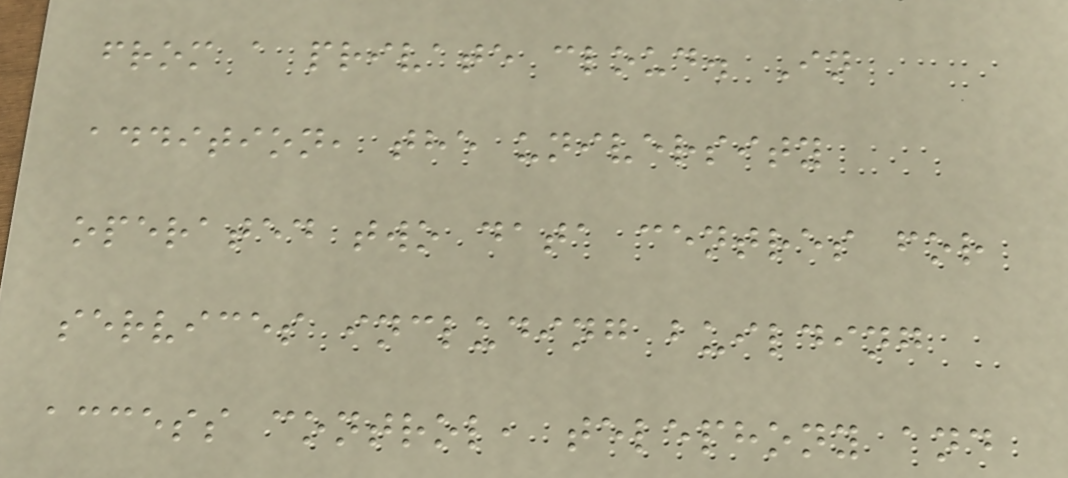from a private cloud. In
addition, the university
operated two data centres for
services including building
access control, telephony and
